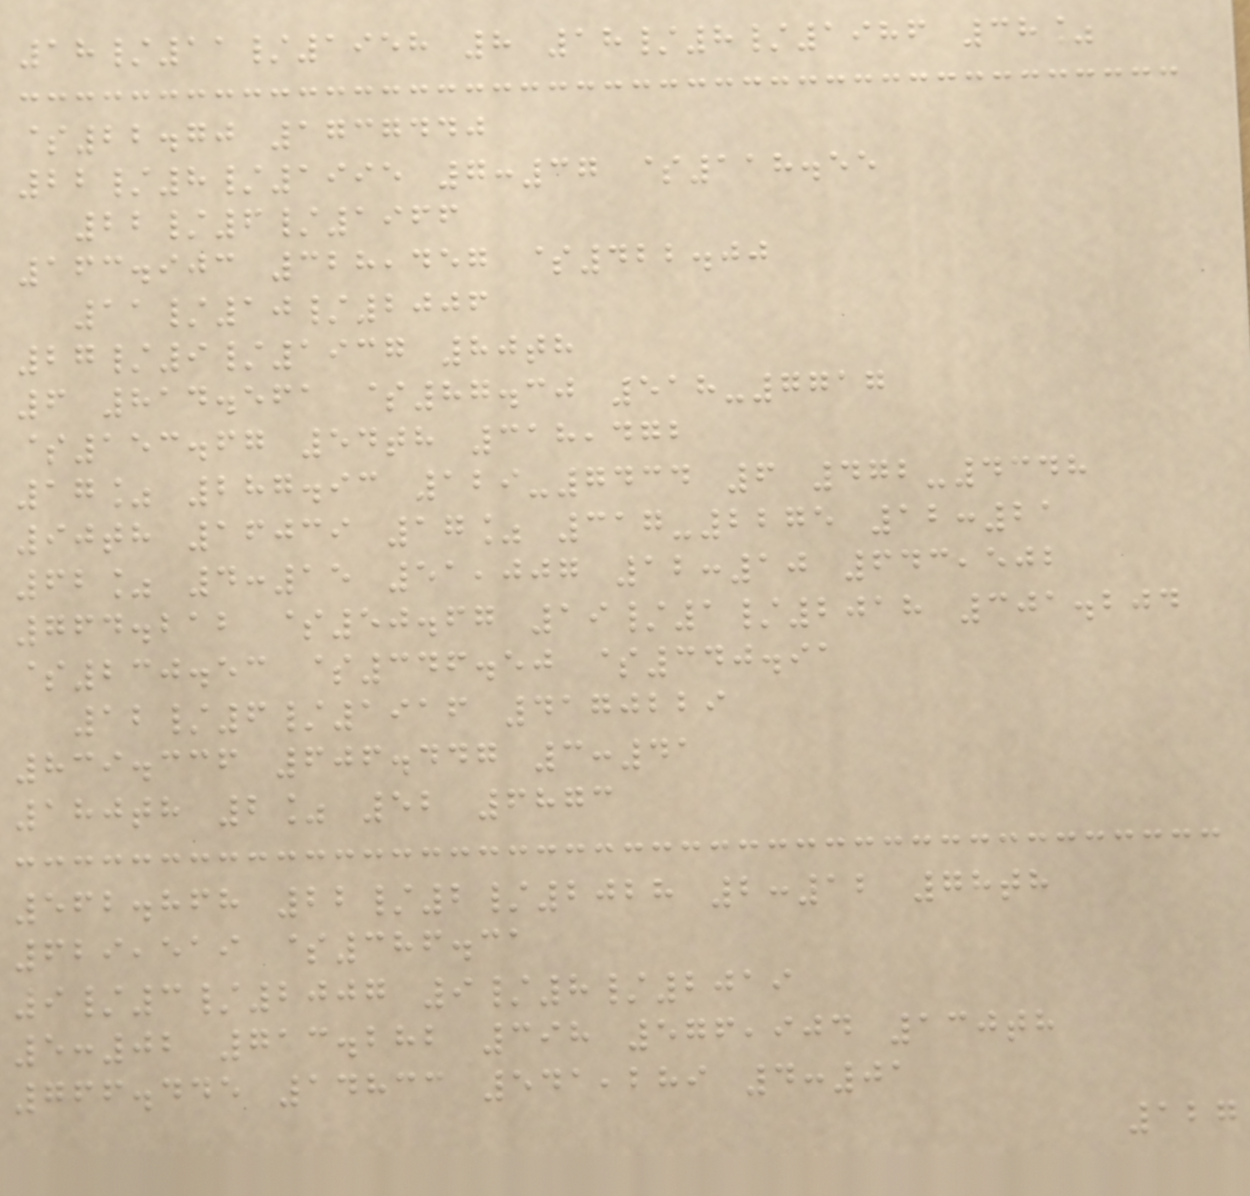18/11/1958 8 18/8/1986 38%
$22.70 1737440
22/8/1995 7:37 $118.55
22/6/1966
163.903 328,457 $422.00
11/10/2006
27/9/1937 80th
6 814.561 $87.30 518-7717
$153.67 54th 318,472
17% 287.93 129-7434 6 472-4348
90th 16039 17% 317-2275 12:21
62% 4:15 51,007 12:10 643,502
764.212 $50.67 19/1/2018 301.204
$230.53 $346.50 $340.91
12/6/1916 4170229
839.336 606.447 3:41
180th 2% 52 6873
562.868 22/2/2028 2:12 78th
629,519 $386.31
9/3/2007 9/8/2019
5:02 713.282 398 576,904 130th
766.445 14833 541,289 4:01
127
